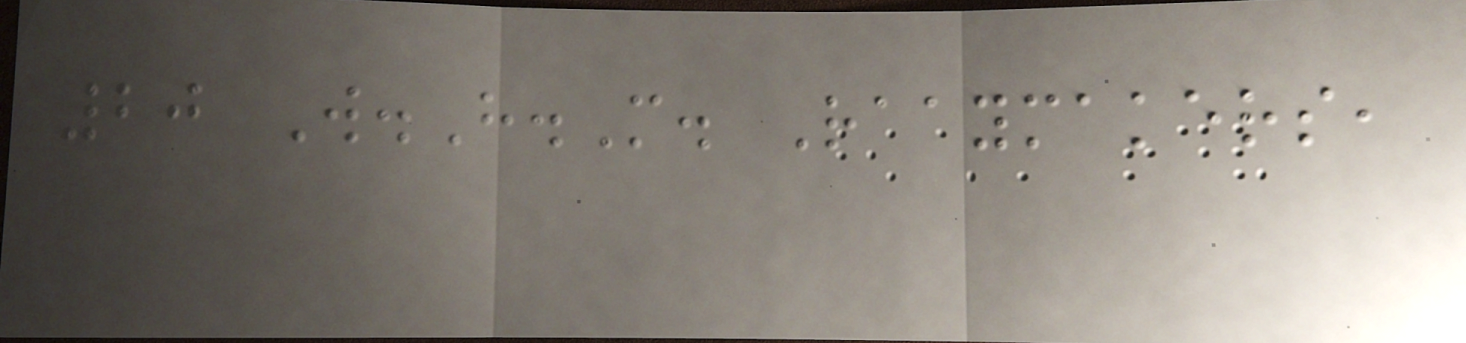20 W.H.M. Raaymakers,
